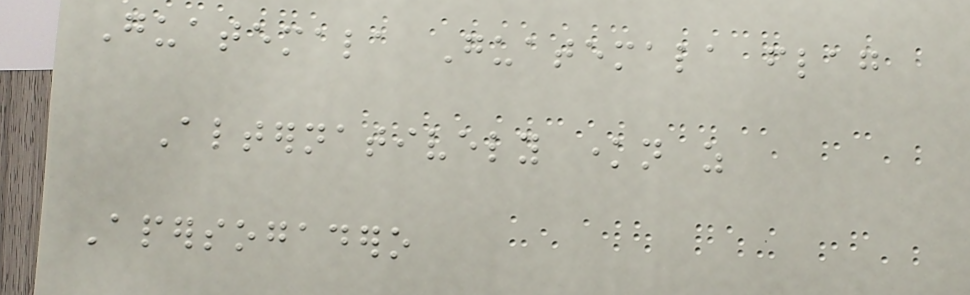Guatemala Guatemala flag
Alternatively known as
Apersogadero
